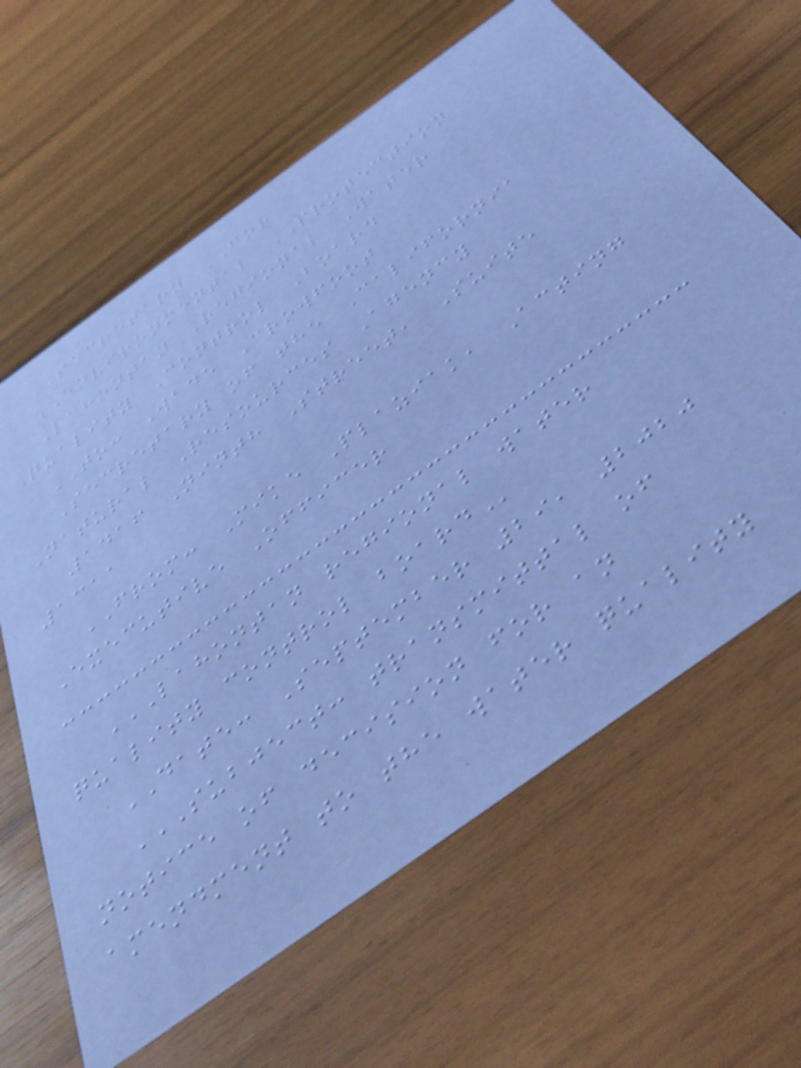SECRETARY FOR
ENVIRONMENTAL PROTECTION
Lahontan Regional Water
Quality Control Board
TO: Wade Crowfoot
Secretary of the California
Natural Resources Agency
1416 Ninth Street, Suite
1311
FROM: Mike Plaziak, Acting
Executive Officer
LAHONTAN REGIONAL WATER
QUALITY CONTROL BOARD
DATE: September 29, 2020
SUBJECT: TRANSMITTAL OF
NOTICE OF DECISION FOR AN
AMENDMENT TO THE WATER QUALITY
